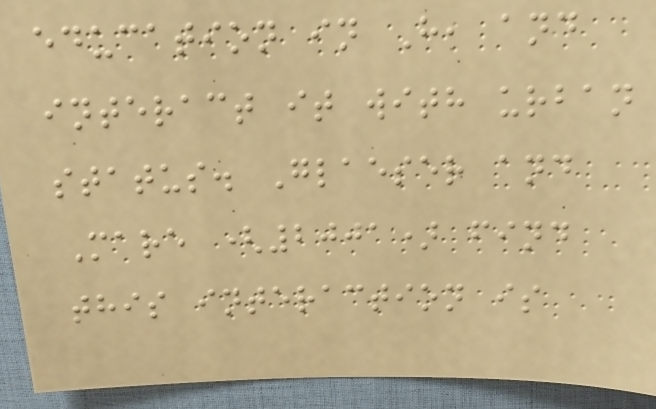education in H, and
interact it with urban
status. Glaeser and
Mare (2001) find
this interaction is
